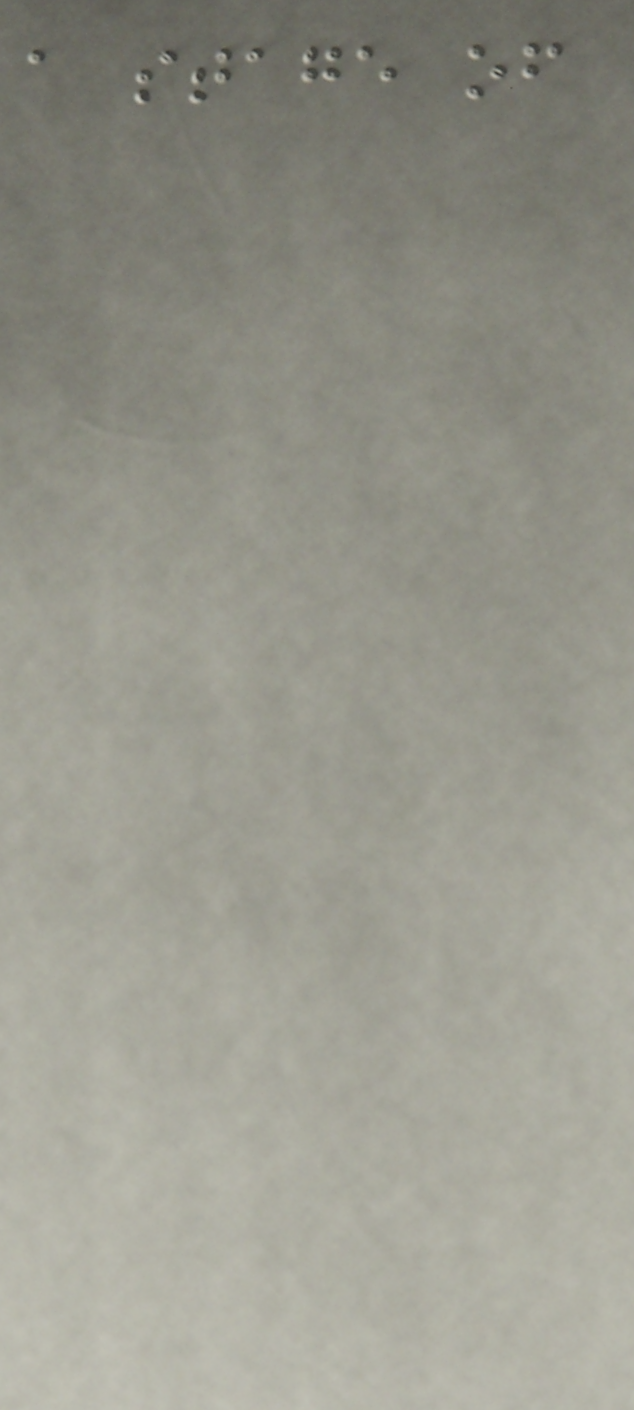a stage of
